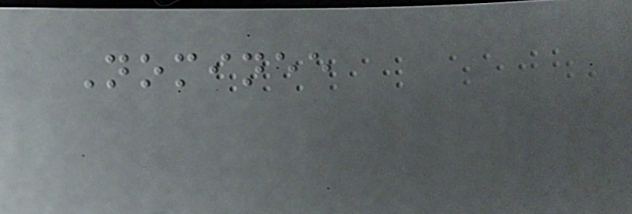Nominee
